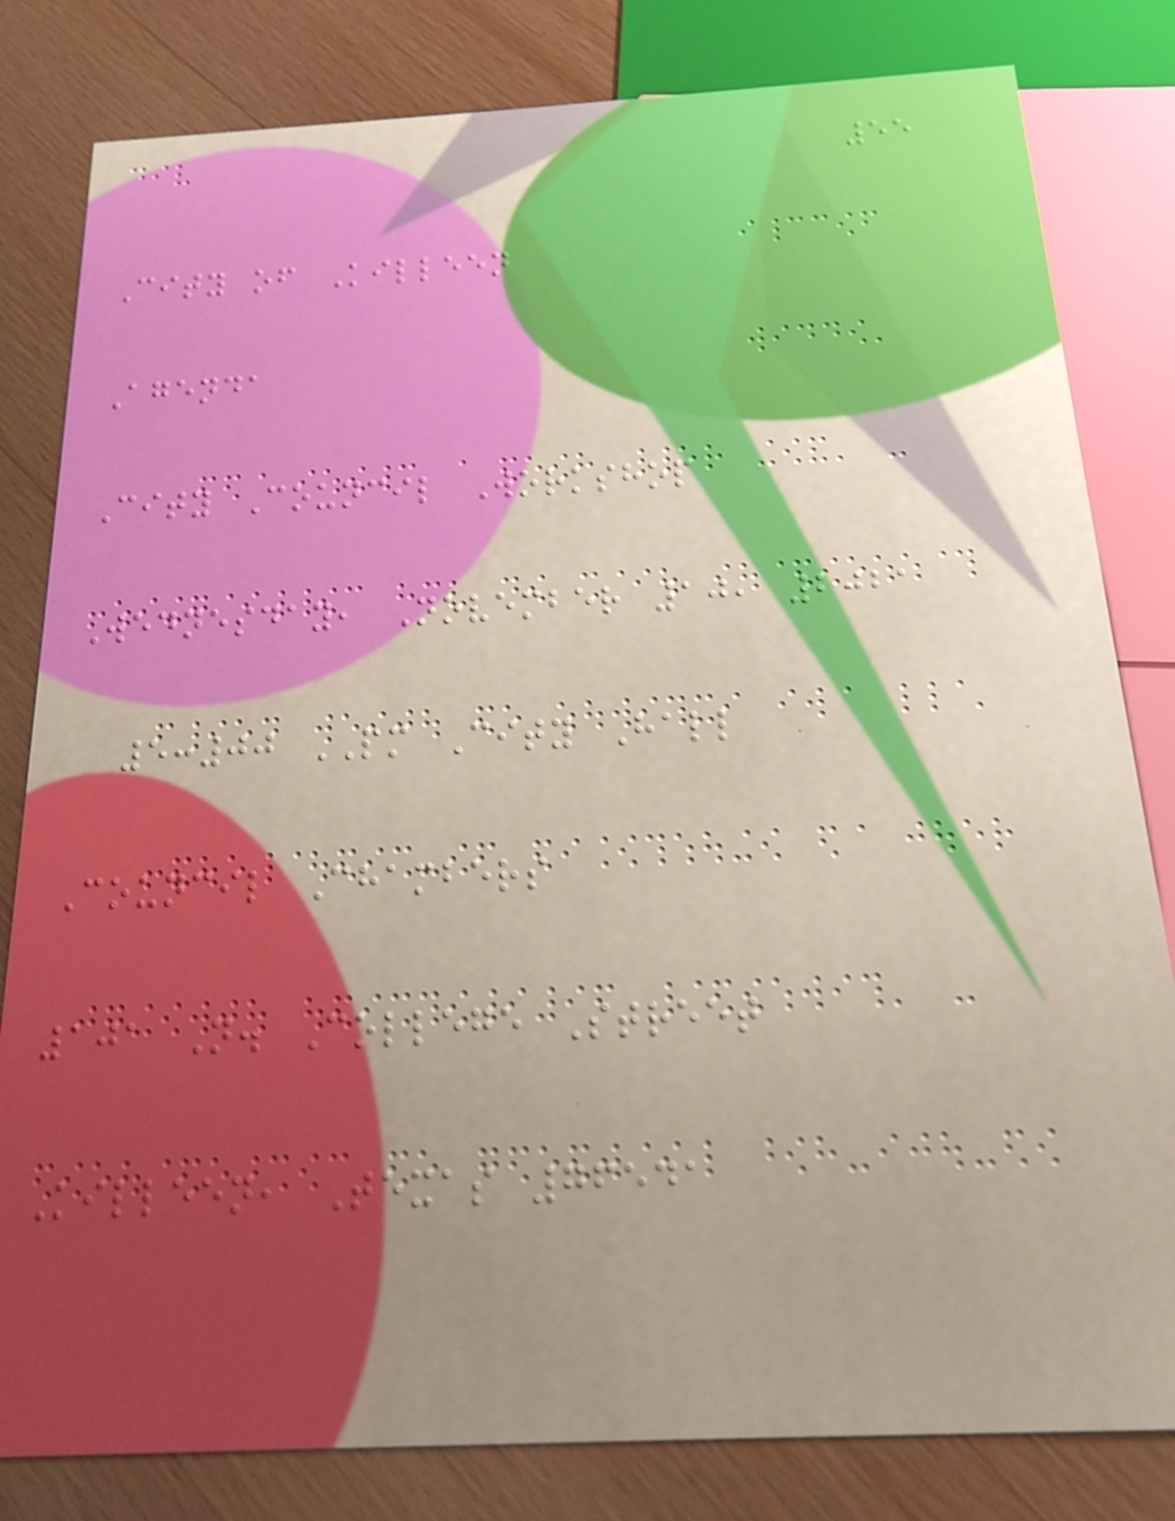55
City of Killeen
Agenda
City Council Workshop
Wednesday, November 10, 2021
5:00 PM City Hall
Council Chambers
101 N. College Street
Killeen, Texas 76541
